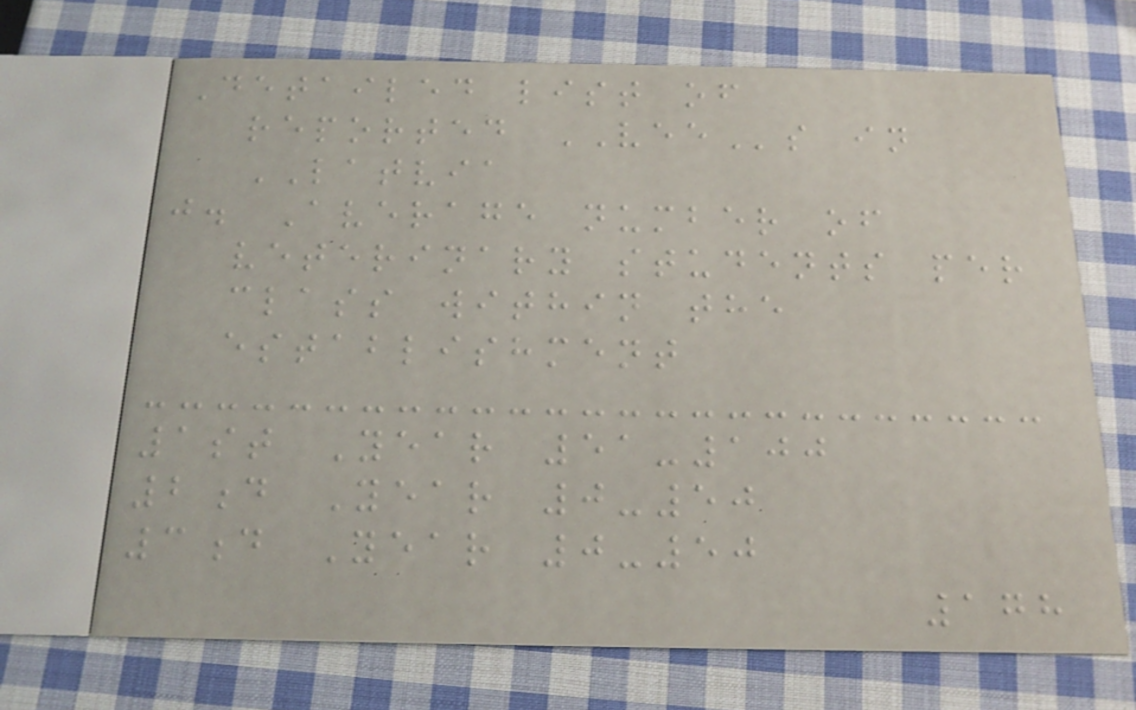Detailed list of
reported VEEs in
LATVIA
j. Average number of
veterinary students per
class within the
establishment
1st Year 51-100
2d Year 0-50
3d Year 0-50
178
